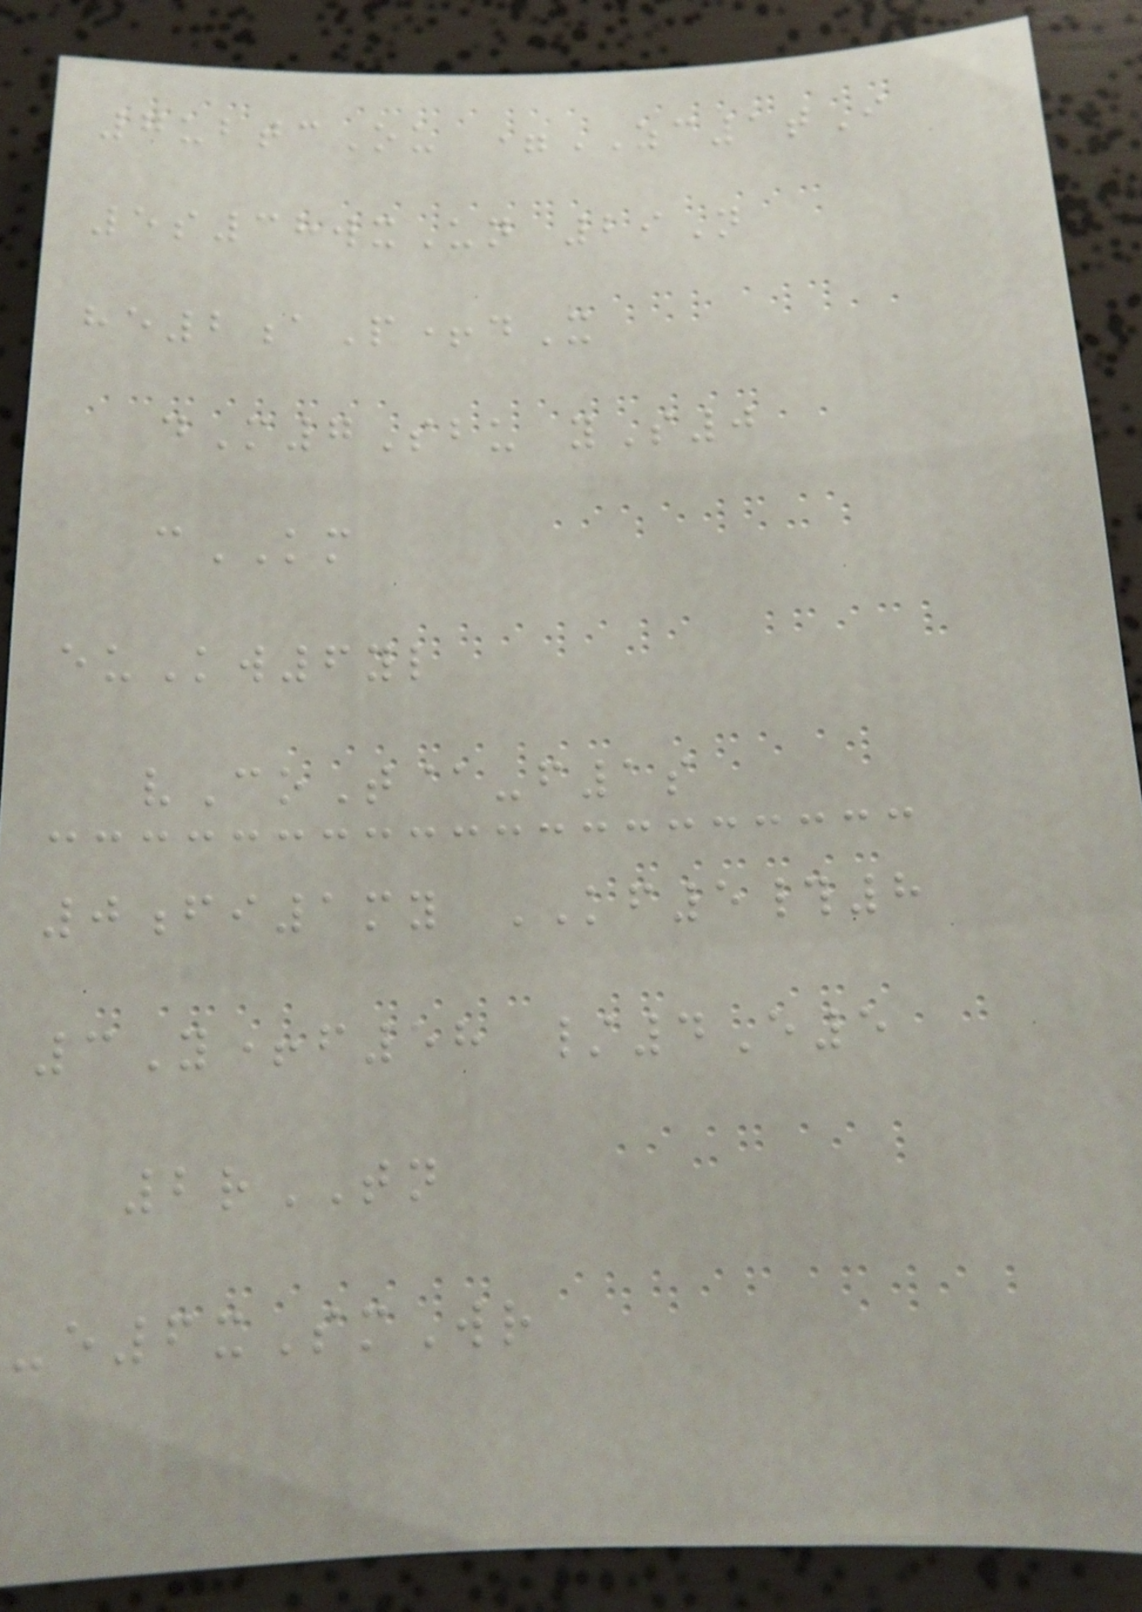7ubtcOu =ZC1tI
5s38wxUn 29N
he2aP+dX
dM7Sbu yS0
cKM
euKw6yl
vCoT@-f1s
0fi1my KF5#8
3Y+f58 /4E5
2rTN
-e6xSmWr
